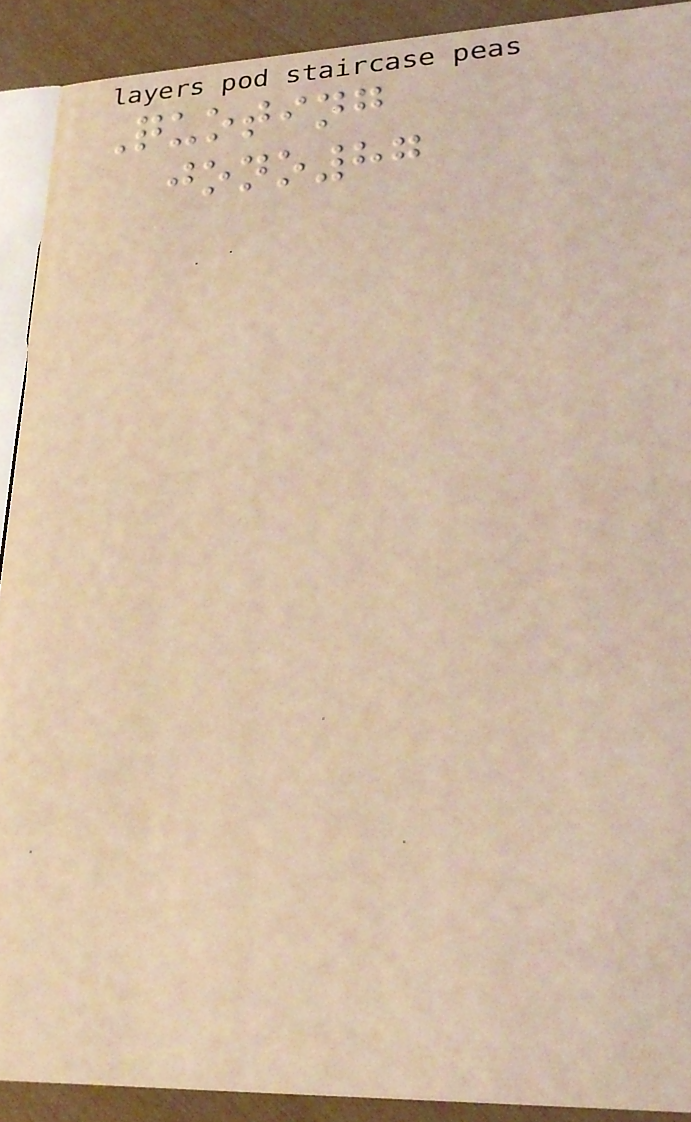Quoting
jono87
